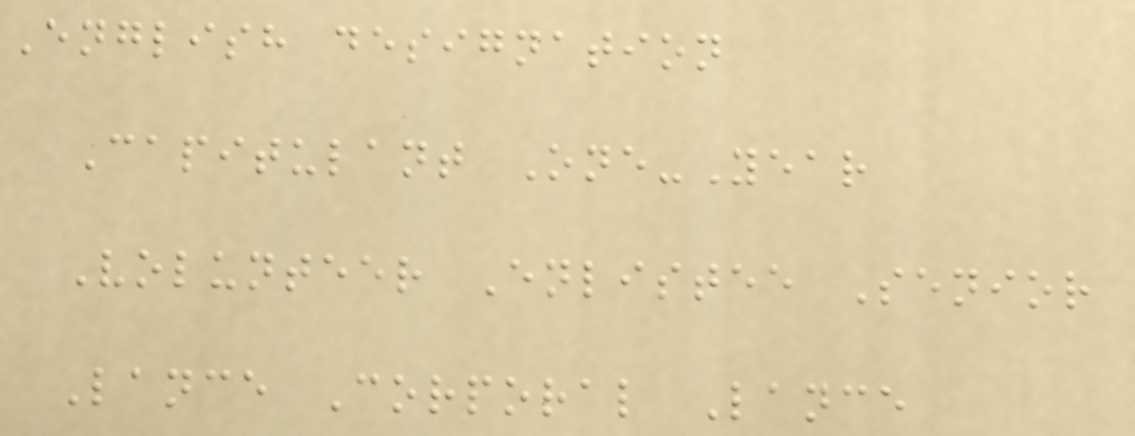English designation
Capitulant One-Year
Volunteer Enlistee Senior
Lance Corporal Lance
